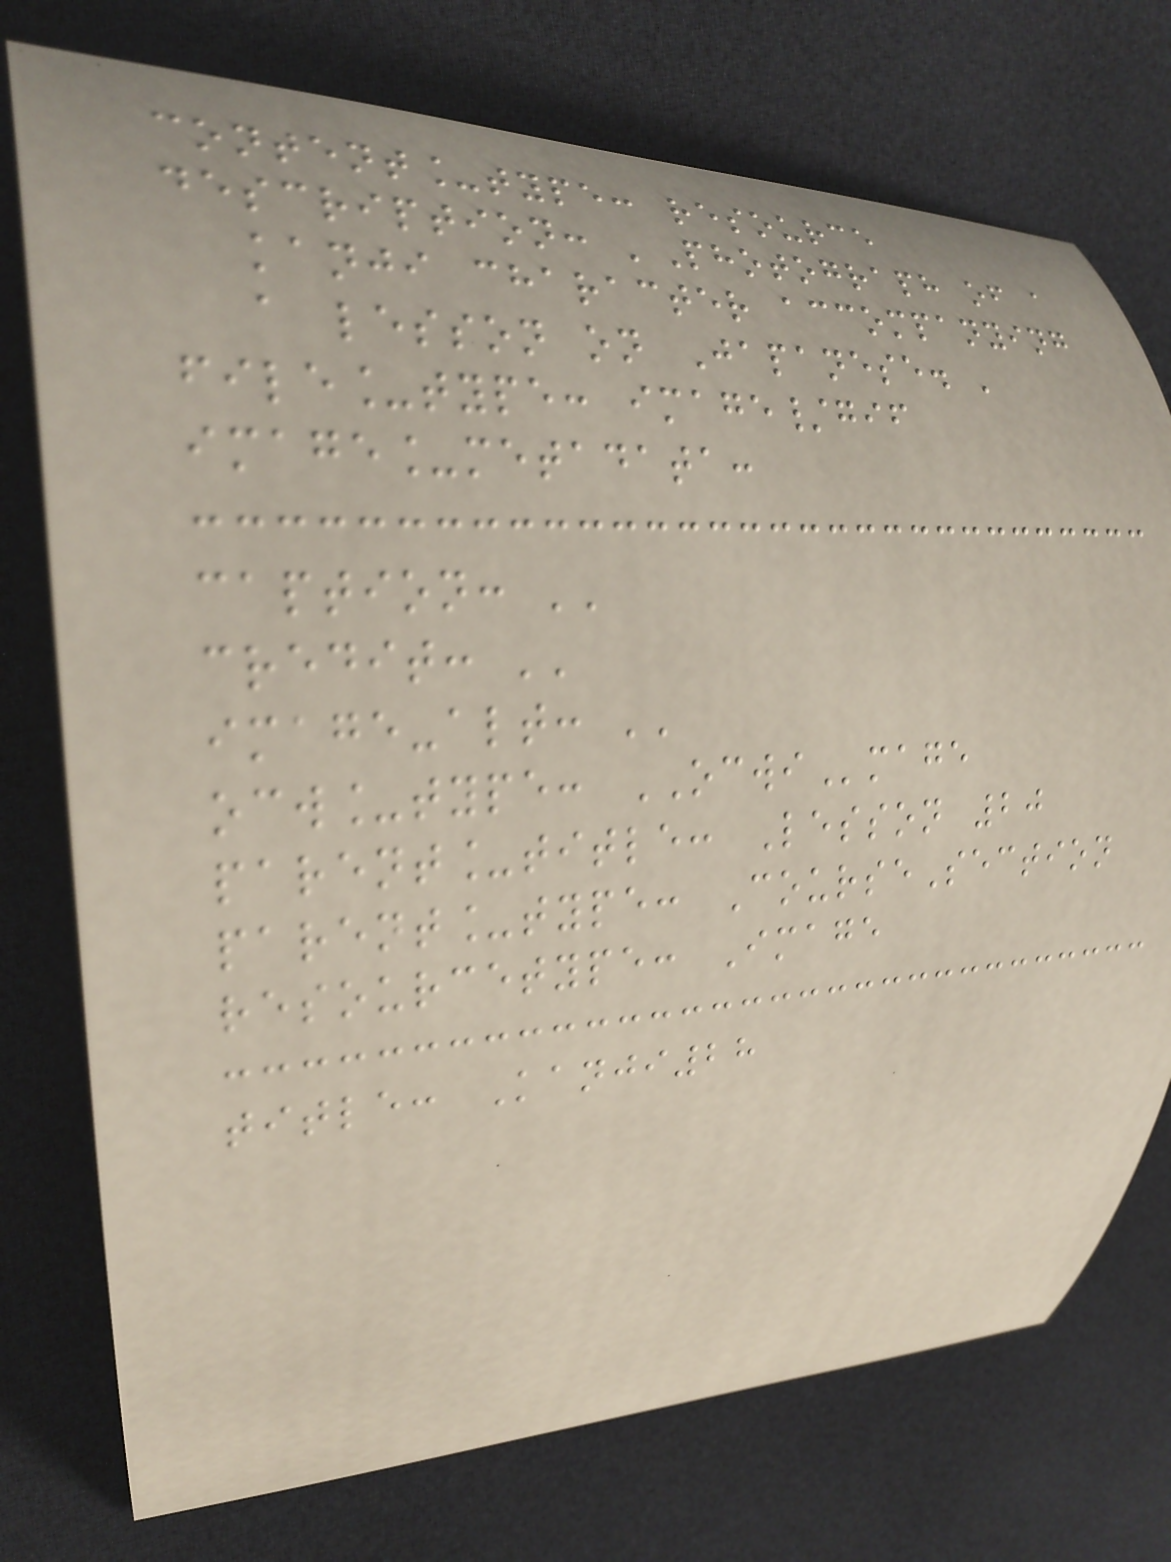content_type: resource
description: 'Photograph of a
kanji character accompanying
a lesson on Japanese. '
file_type: image/gif
image_metadata:
caption: ''
credit: ''
image-alt: ''
ocw_type: OCWImage
parent_title: Lesson 20
parent_type: CourseSection
resourcetype: Image
title: Kanji28
